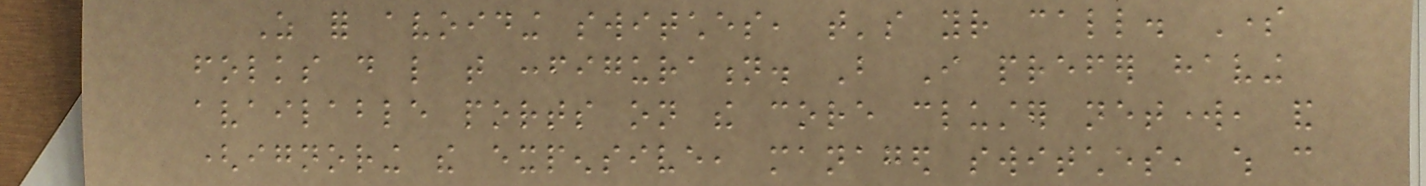As for avoiding switches, that's your call. Some
folks do like that configuration. But I prefer having
available ports on the core cluster network, and
(ignoring the expensive, managed switches, which can
